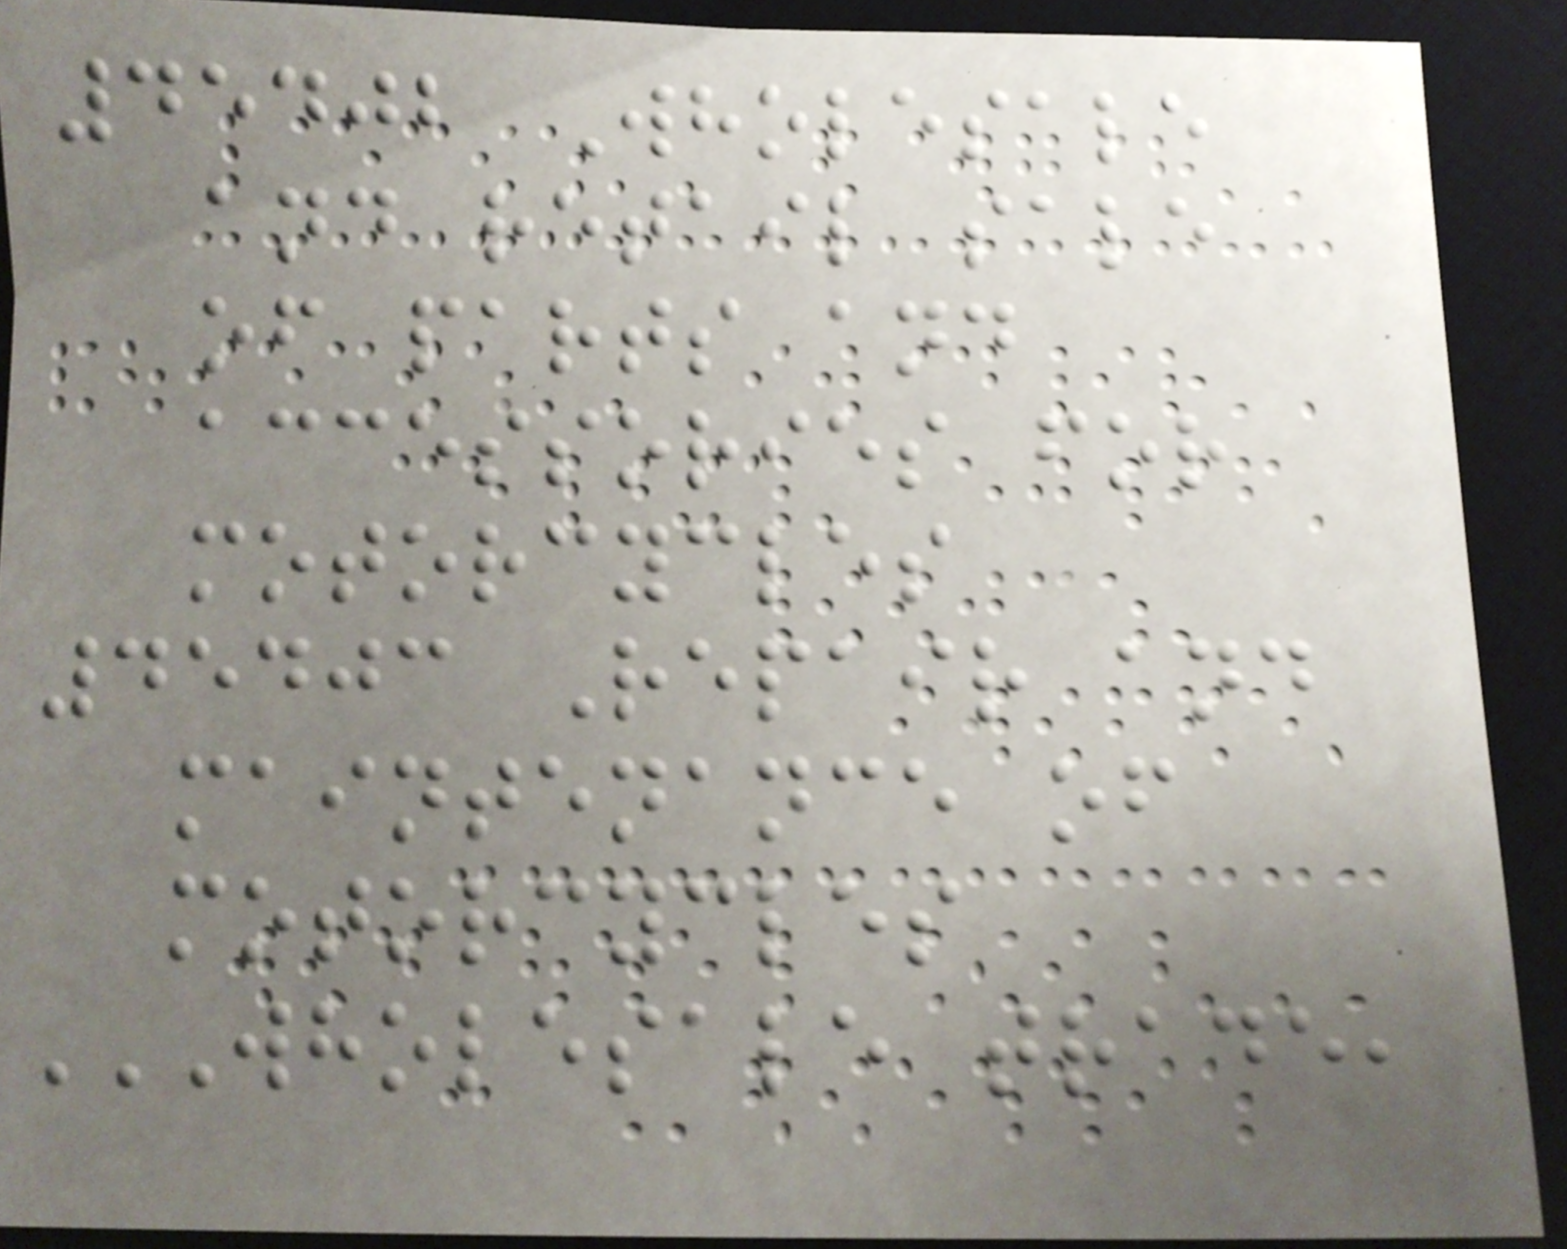45402 Wholesale
and retail sale
of parts and
accessories for
motorcycles
45403 Repair and
maintenance of
motorcycles
WHOLESALE TRADE,
